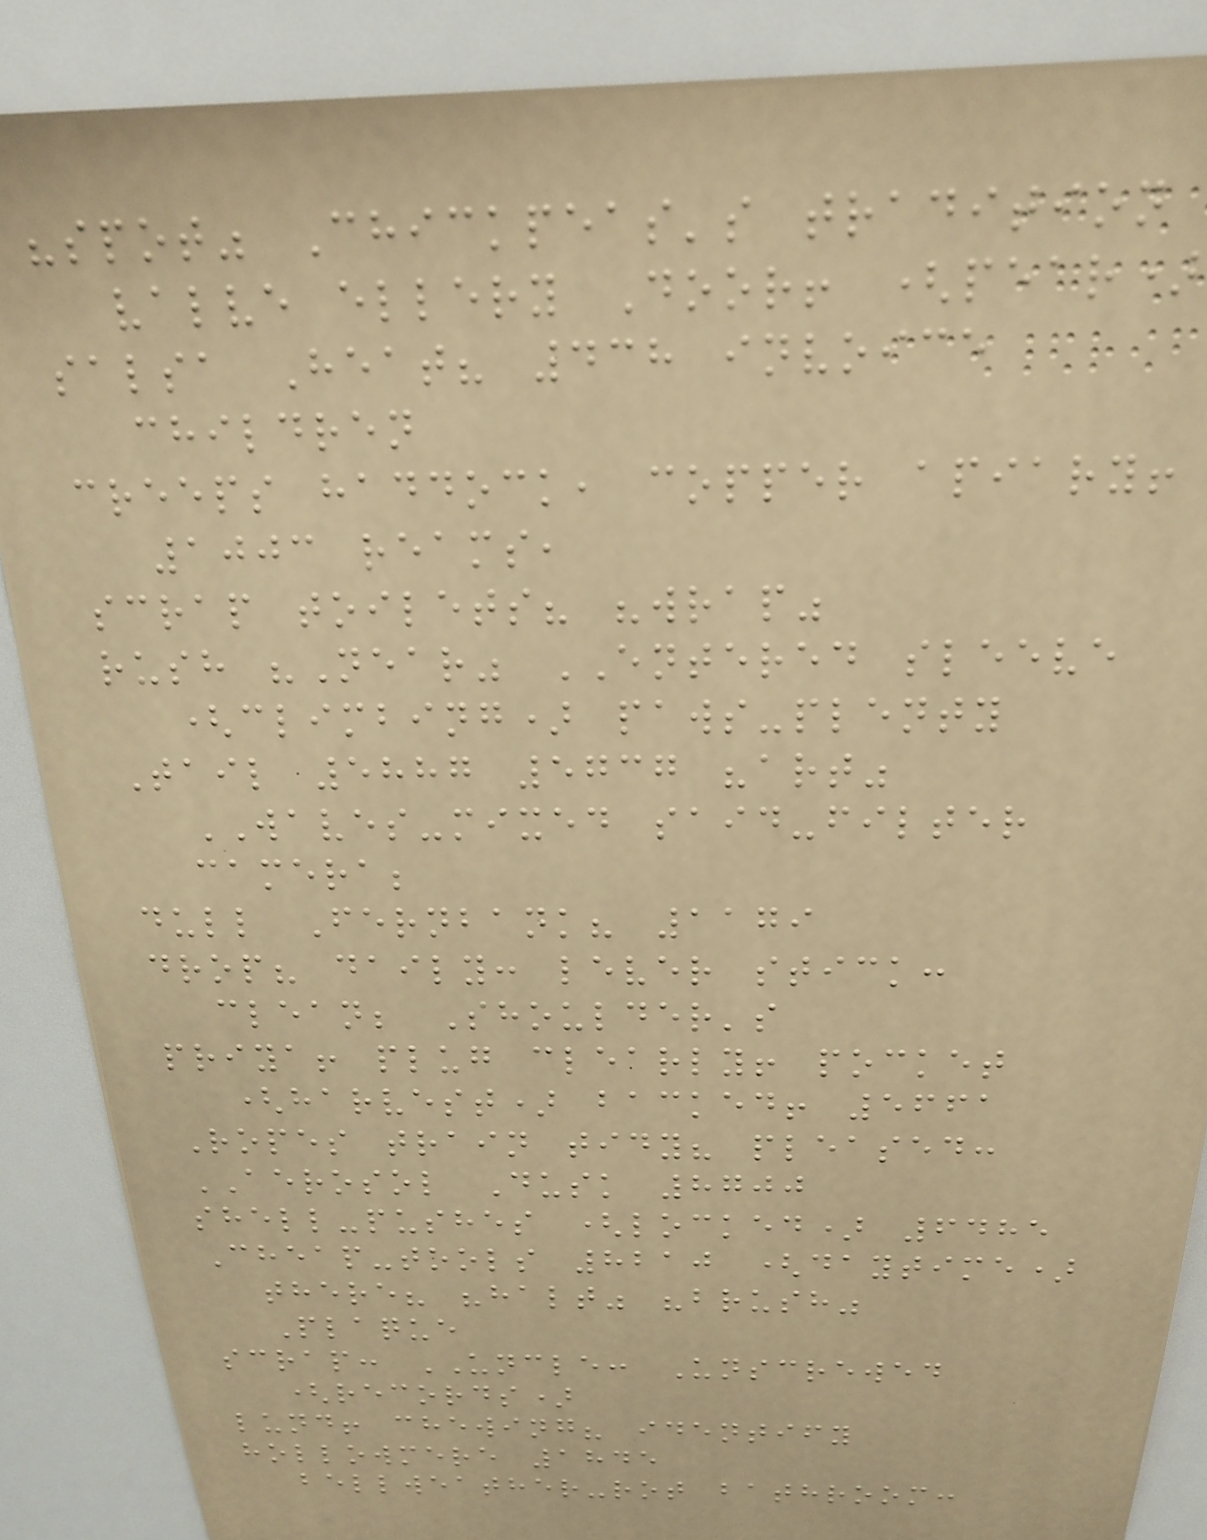"spot" Chickpeas's tradition
valve ellery Door! (pear)
salsa Heat? 438 invoice
children
creeps haddock, copper apiary!
1003 reams,
scrap toilets? "wrap"
rush "Near" ENTERED sleeve
(climbing) paws-plenty
Tail 5887 5737 "art"
WAVES-mixed said-filter
camera;
dull Fernbank? 1179
drop? daily: lever stick:
clean; Shoulder's
priya! plug clearly! pocket
(harvest) backed! 5661
Ropes train tidy? pleased:
AEROSOL Dusk 8700
shell-pushes (locked) 6485
Cheap-tools 8210 (daytime)
there? "halt" "brush"
Plaque
scrap: UNCLE: Unscrewed
(records)
lund! chewing? identify
hollowmere 1845
bellweather-rot bathroom:
